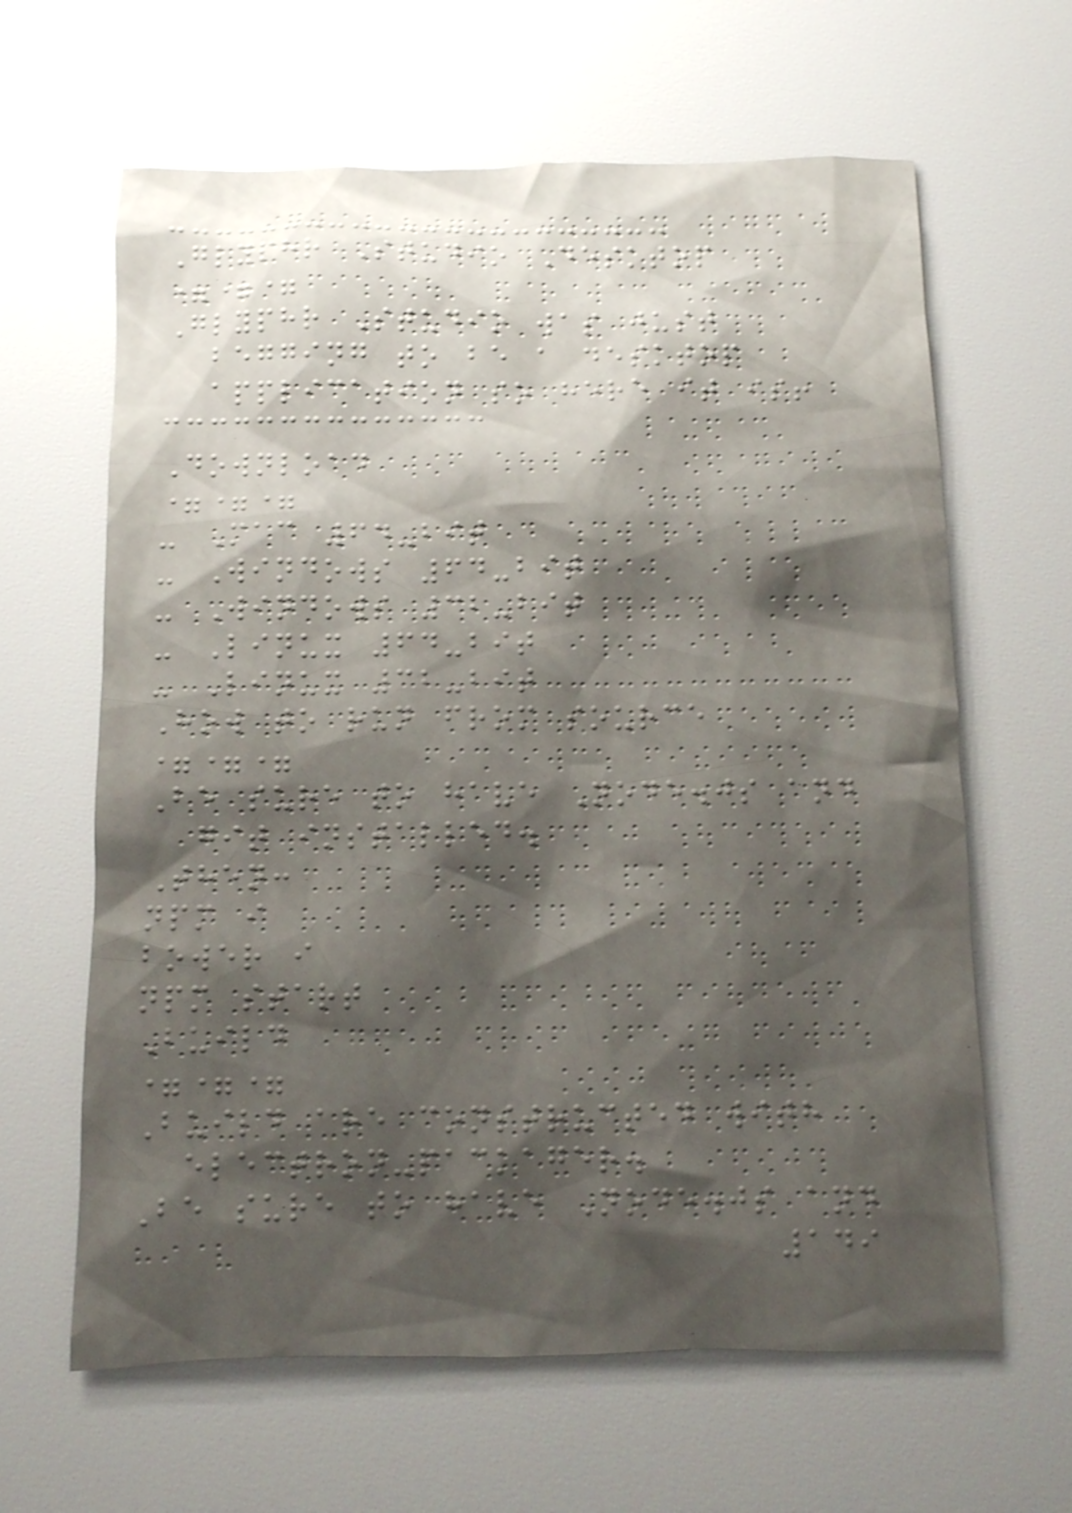Glyphr Studio Desktop
===
Glyphr Studio was just
begging to be a desktop
application so here it is!
Download
===
- Mac 64-bit
- Windows 64-bit
- Windows 32-bit
- Linux 64-bit
- Linux 32-bit
How to run from source
===
Be sure to have Node.js and
git installed.
Then:
npm i
bower i
npm start
Build
===
Build are constructed with
electron-packager.
Be sure to have Node.js and
149
